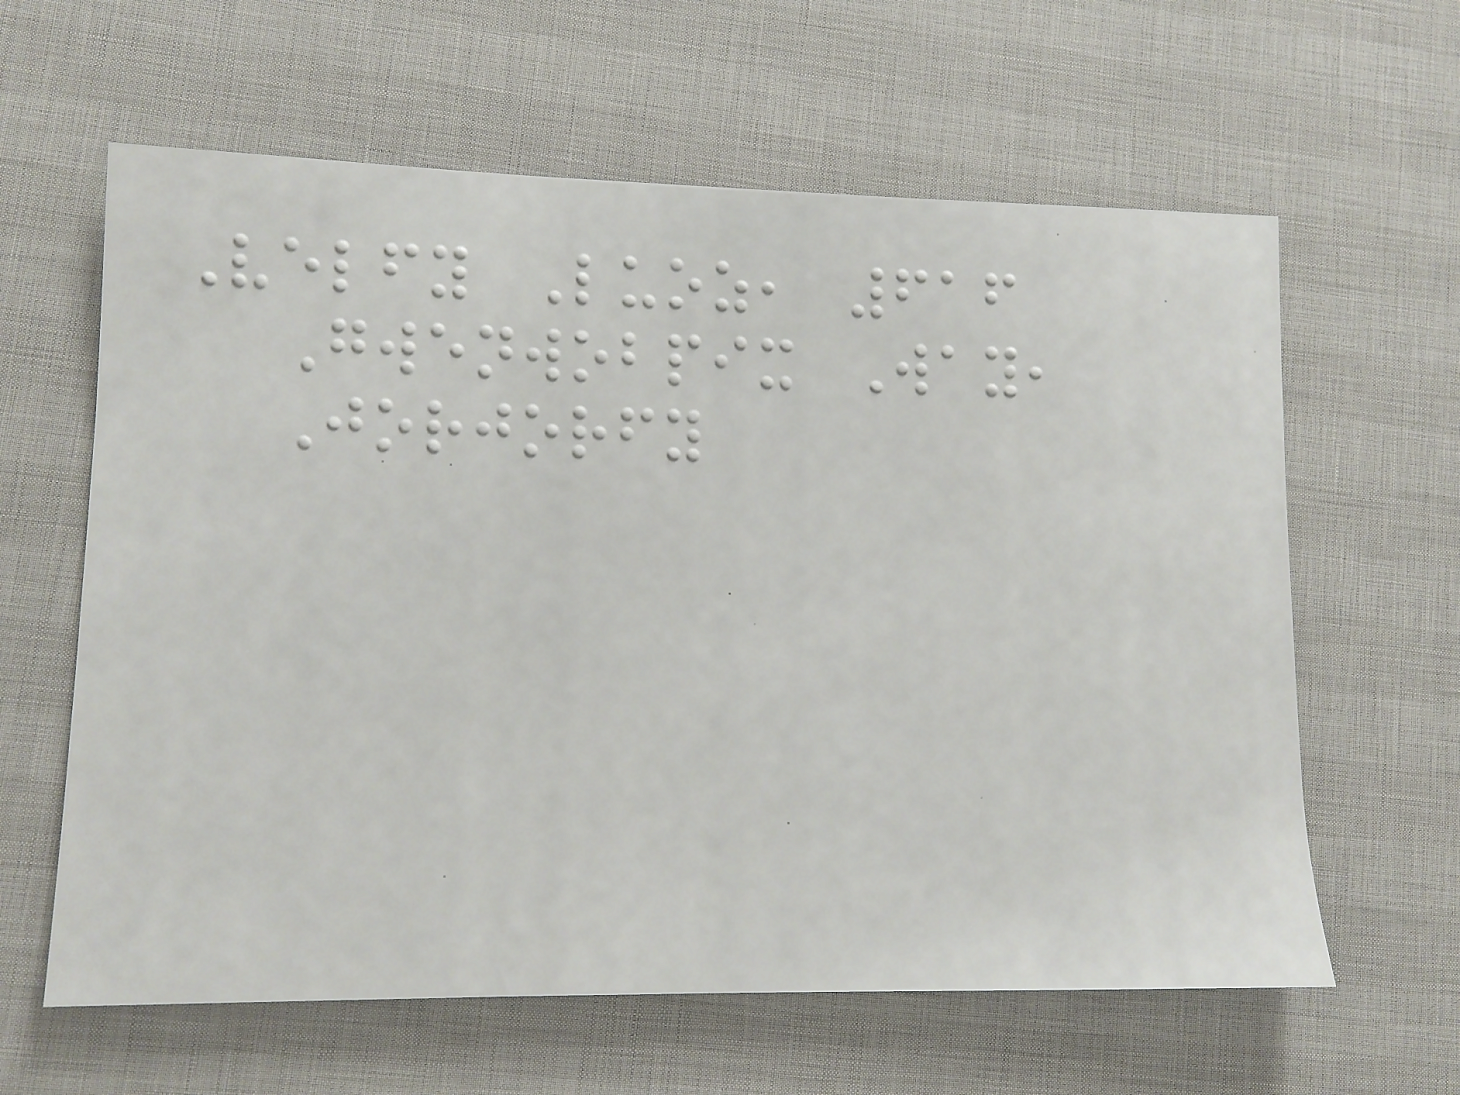Velfy Luoz, 616
Gwenwobpix Way,
Jorjorfy
